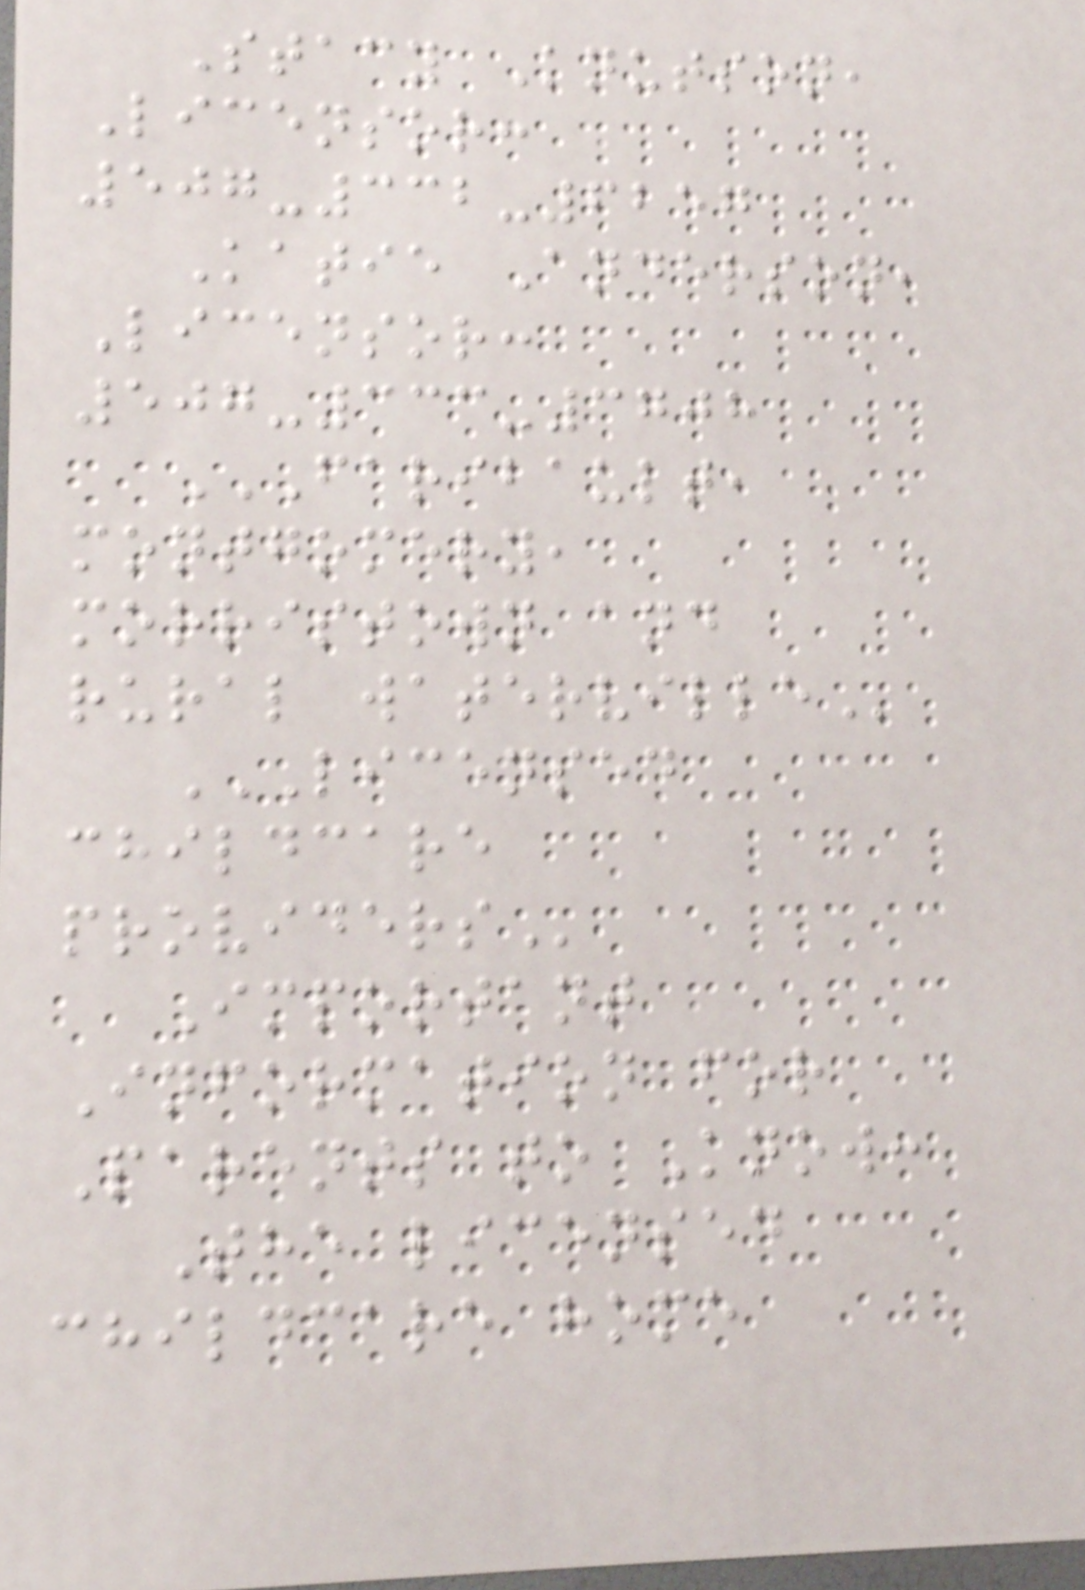Stacy Knutson,
Licensor:
507-332-6257
Katie Anderson,
Licensor:
507-333-3708
FARIBAULT,
MONTGOMERY,
MORRISTOWN AND
RURAL WATERVILLE
LICENSED
CHILDCARE
PROVIDERS
Important
Information for
Parents to Know:
The licensed
childcare home
